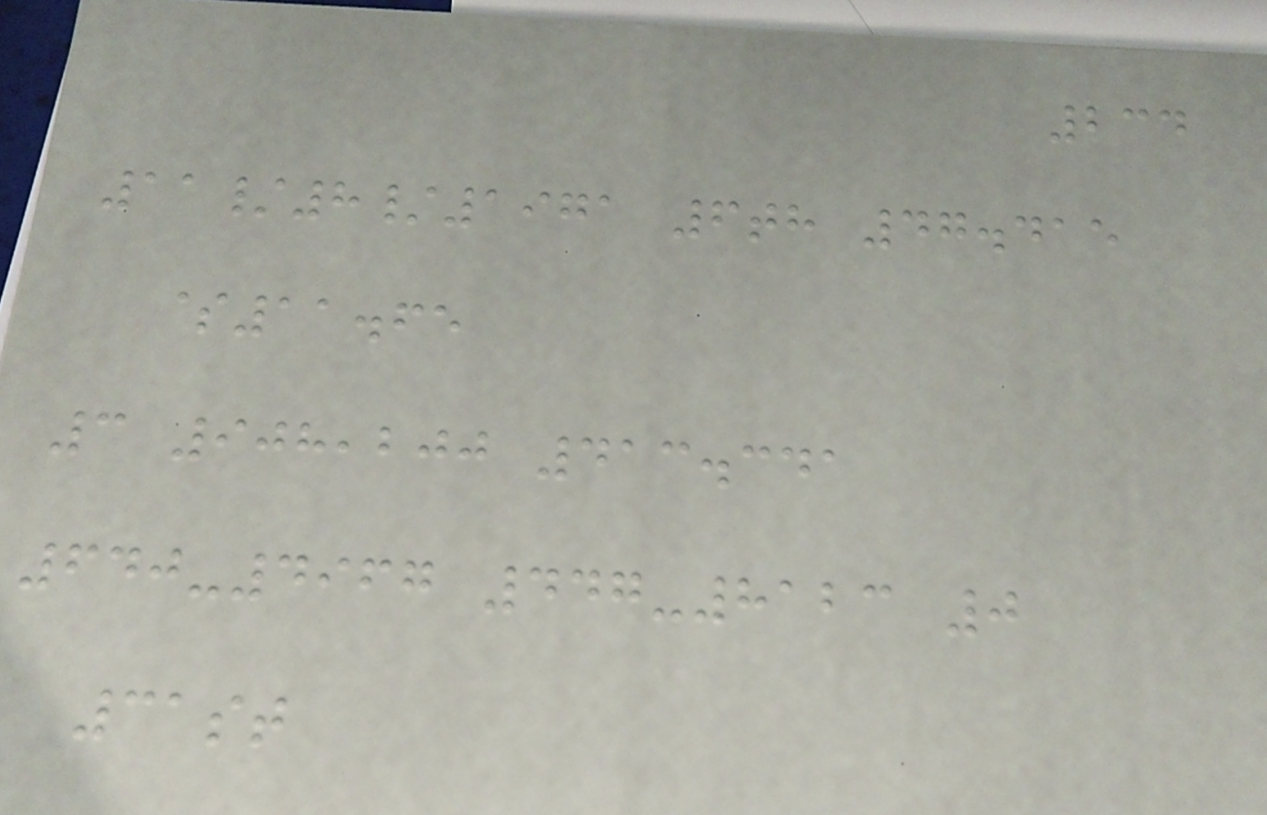234
11/8/1971 6th 47.415
$11.65
3 908,200 413.341
640-4967 447-8123 0
31st
